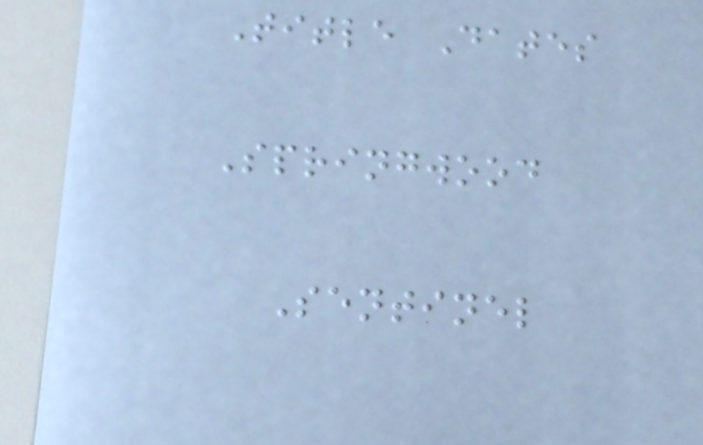Title Dates
Springwood
Sentinel
